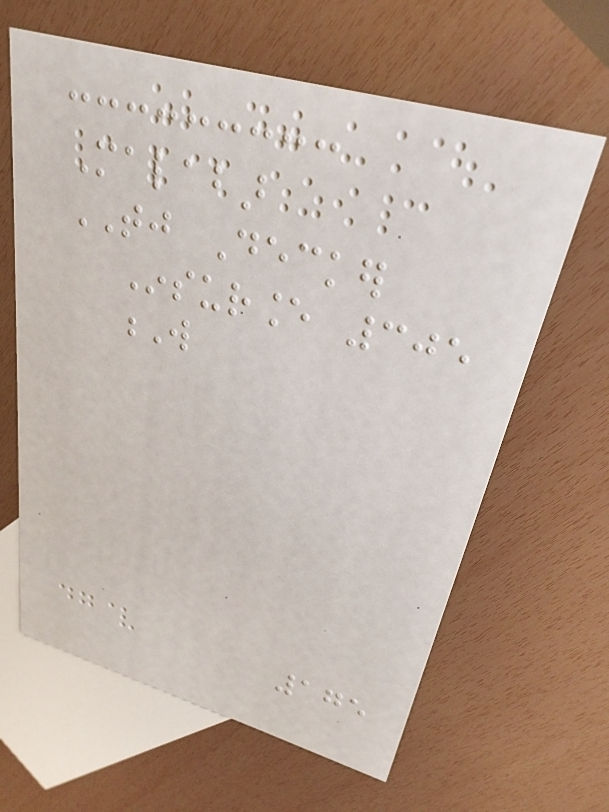Malabar
TJ Decker
Insurance 305
W
175
